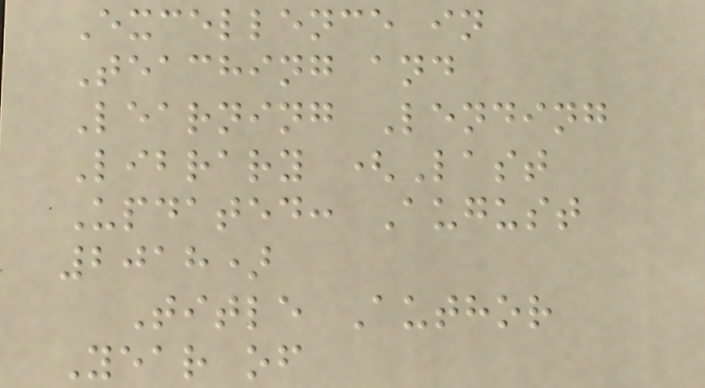Excellence in
Teaching and
Learning Lending
Library (Last
Updated: August
2018)
Title Author
Year of
